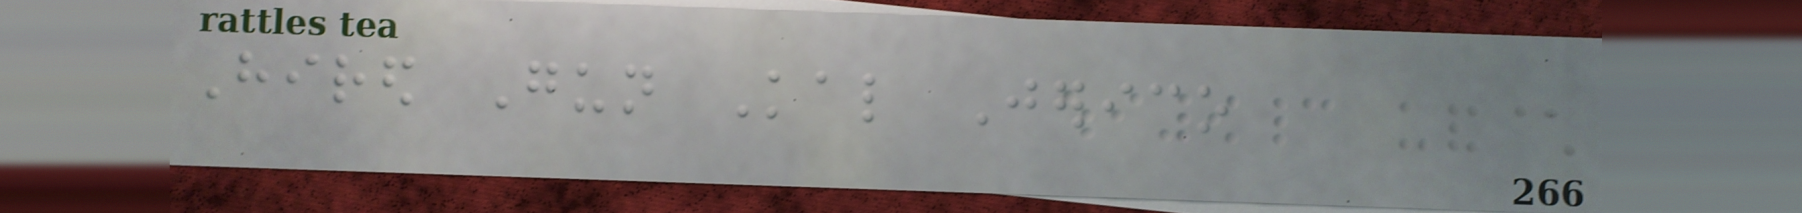Hired Gun Kal Jerico
